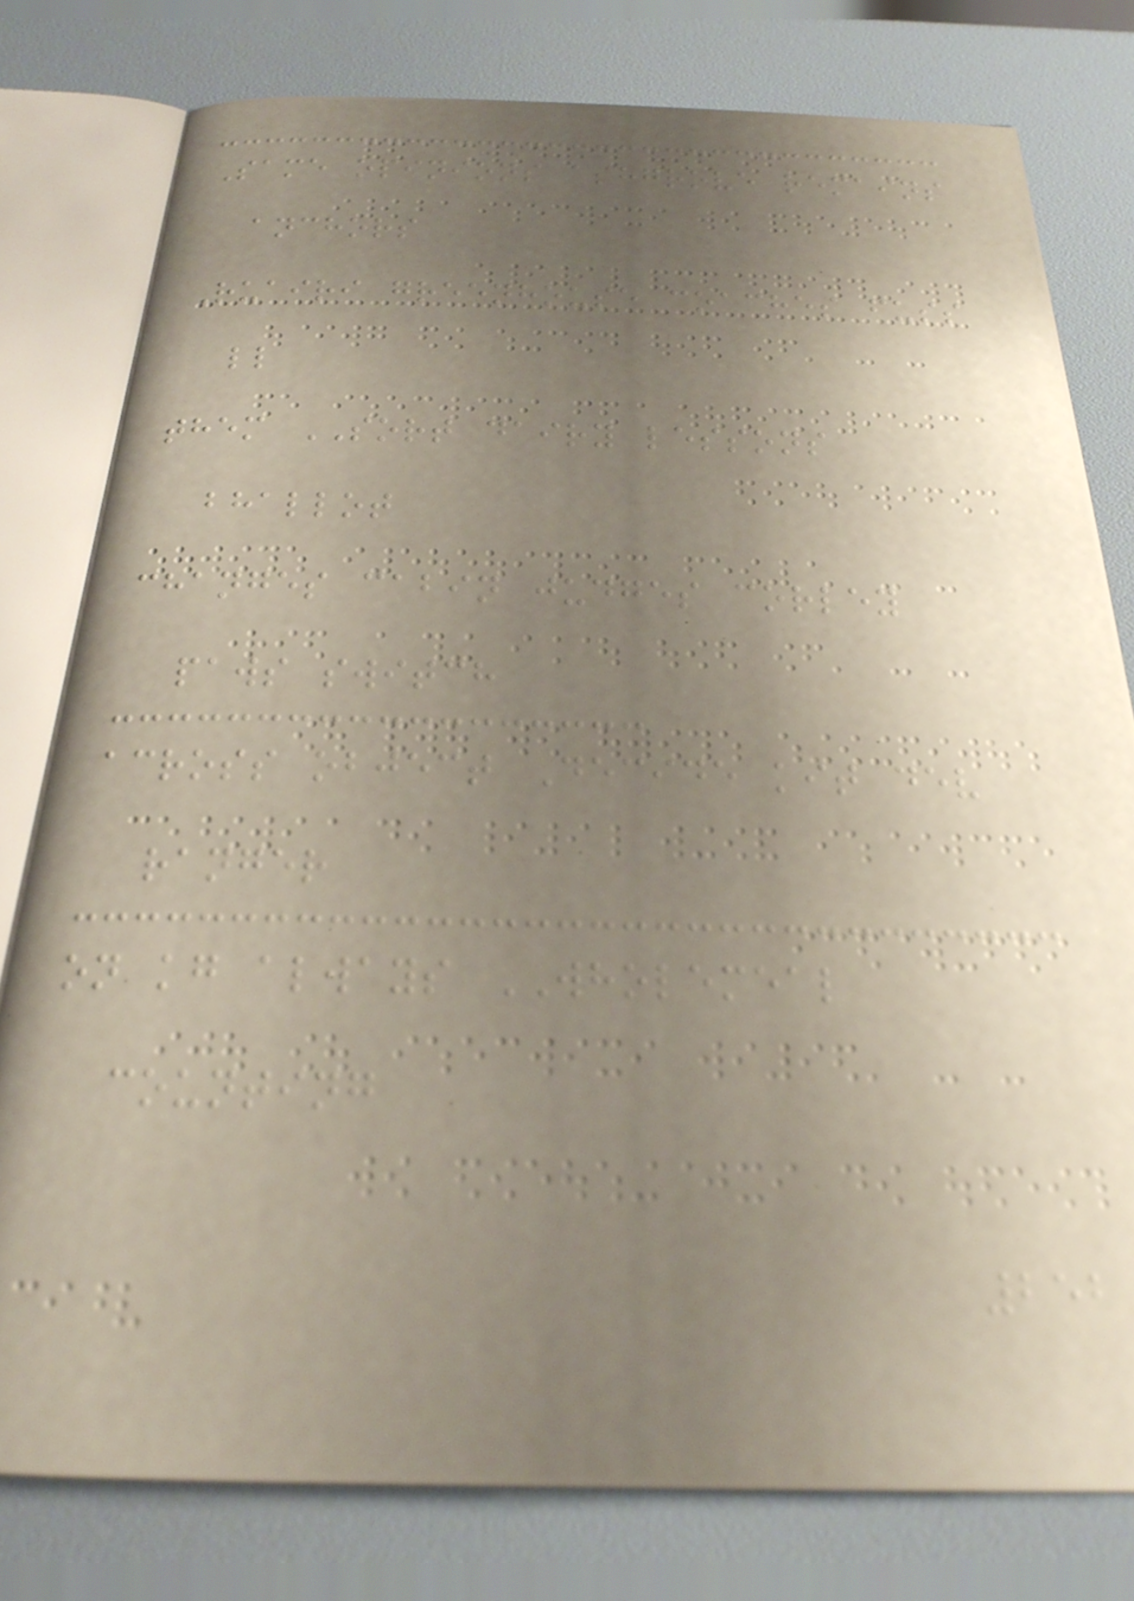Same opinions ashgrove remains
anchors
Ruairi greenhouse coaches fuss
ll
them SORT dairy lessons
bhallot
changes cabin judges corley
paws switch
across object Decide kit dev
ranger
on kg always WHOLEMEAL
counting
252
